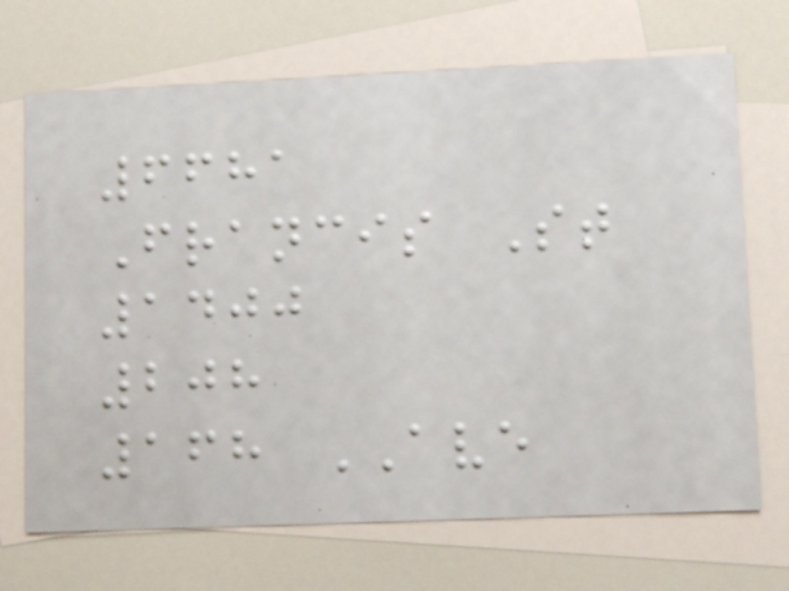6681
Francis St
1400
208
168 AVE
